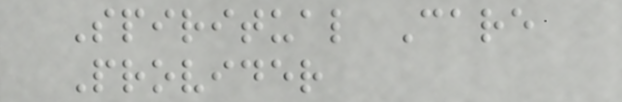Spiritual Care
Provider
